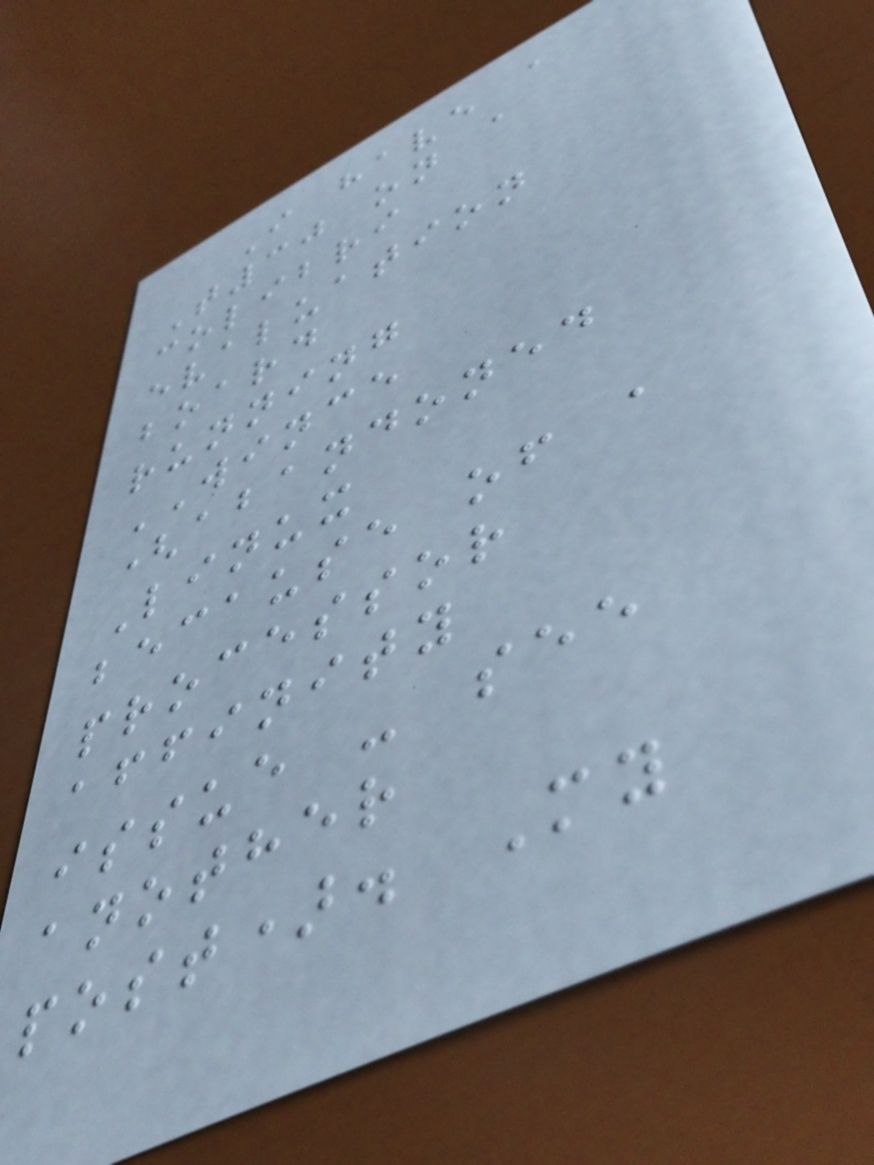I have a
T30 on a
colibri
evaluation
board
running
WINCE
(abandoned
Linux
because of a
processor
affinity
issue - see
another
post). My
